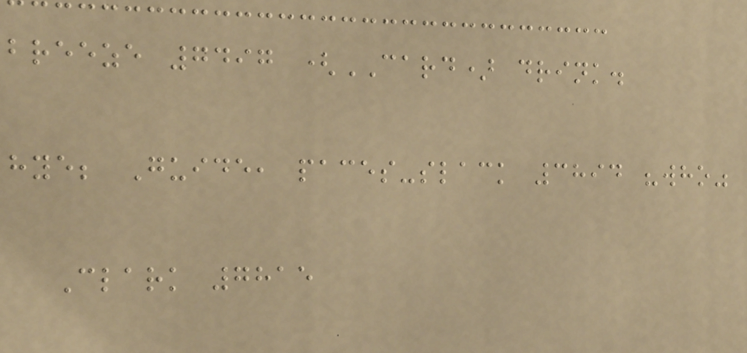breeze 7497 (CARD) drink.
hye; Guide, paces-slack 3894 "who"
Clark 7815
